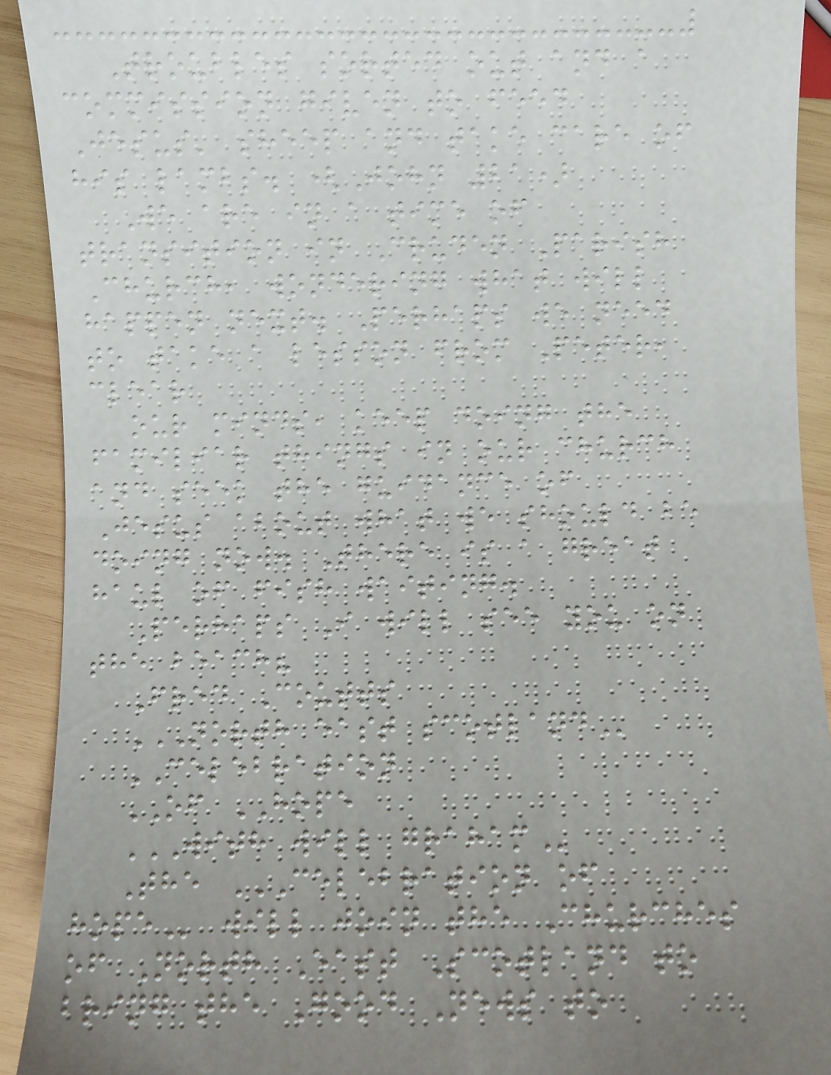Troubles sorted out and a
commission given to feed
Jesus' sheep and take care of
his lambs. (John 21)
We are in a time of
transition in Cruden Parish
Church, wondering what will
happen next. Perhaps we need
to take a lesson from Peter,
clear
our minds, keep doing the
familiar things in our church
and seek the guidance of
Jesus about what we should be
doing now. There is a great
haul of fish waiting.
Perhaps I will see you on
the beach?
Fred Coutts
NORTH EAST SCOTLAND
CELEBRATION
OF HOPE
WITH WILL GRAHAM
The CELEBRATION OF
HOPE will join the Churches
of North East Scotland to
bring the Good News to
